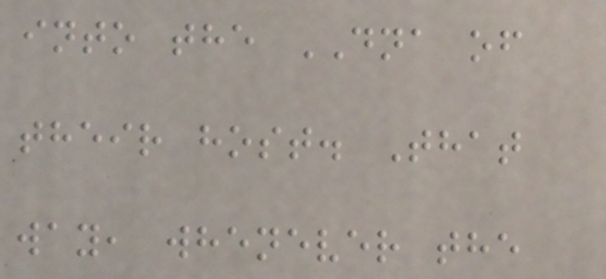into the DNA of
their host. That
way, whenever the
